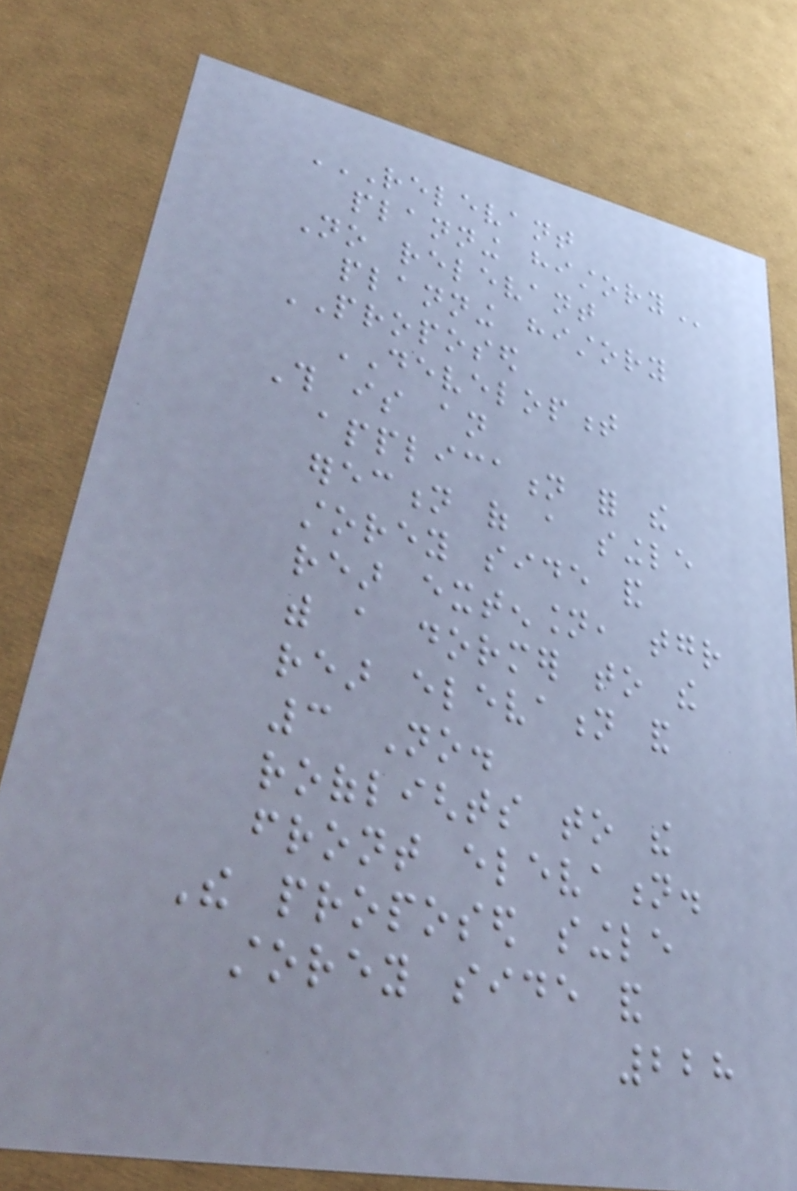RELEVANT
PLANNING HISTORY
No relevant
planning history
PROPOSED
DEVELOPMENT
This is an
application for the
erection of a single
storey side and
rear extension, together
with a dormer to the
rear elevation and
3 No.
rooflights to the
front elevation.
The proposed single
storey side and
228
